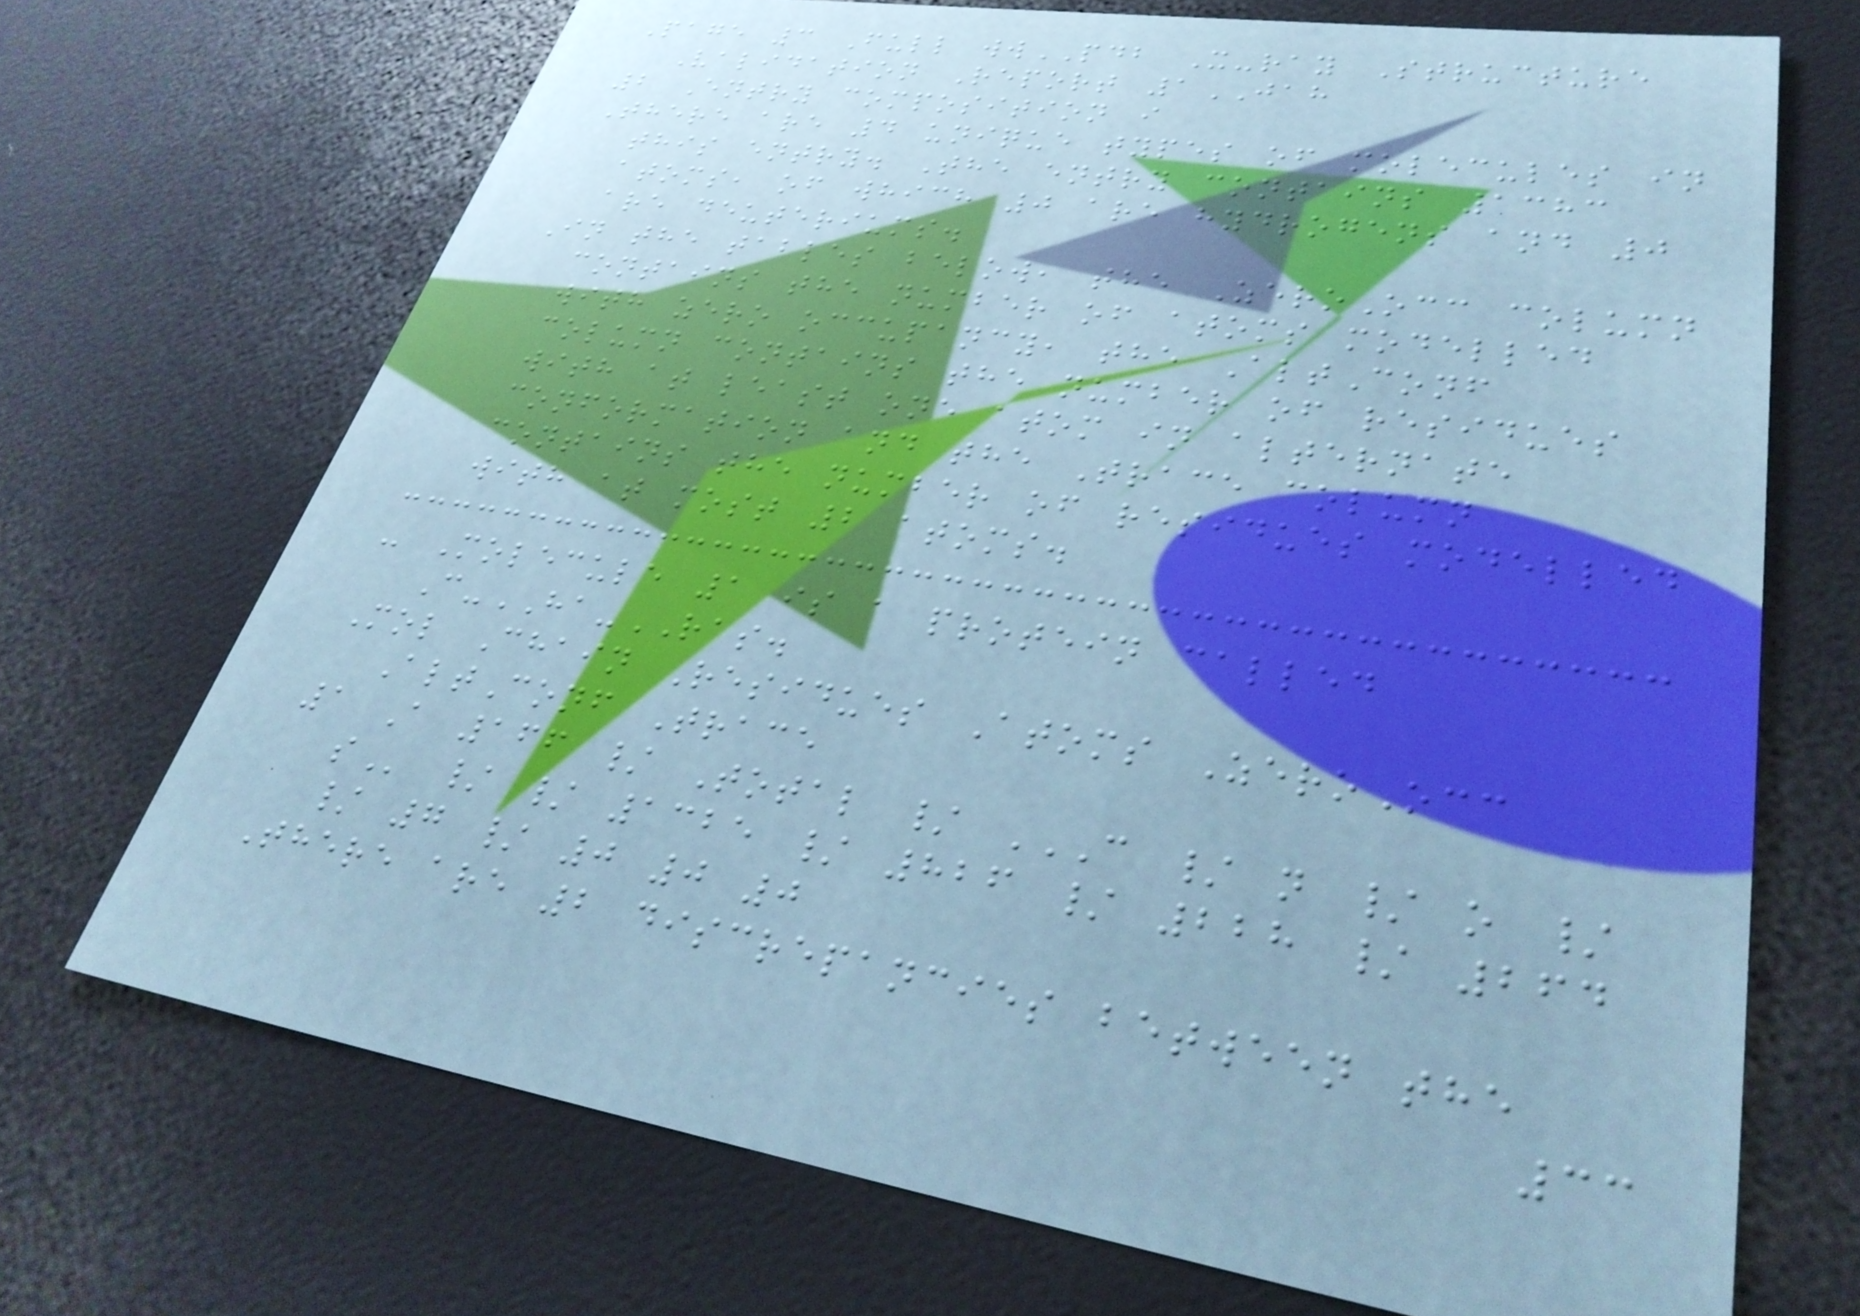Page 3 Full wwPDB X-ray Structure
Validation Report 1JAH
2 Entry composition i
There are 4 unique types of molecules in
this entry. The entry contains 1383
atoms, of which 0 are hydrogens and 0
are deuteriums.
In the tables below, the ZeroOcc column
contains the number of atoms modelled
with zero occupancy, the AltConf
column contains the number of residues
with at least one atom in alternate
conformation and the Trace column
contains the number of residues modelled
with at most 2 atoms.
- Molecule 1 is a protein called
C-HA-RAS.
Mol Chain Residues Atoms ZeroOcc
AltConf Trace
1 A 166 / Total / C / N / O /
S / / 1325 / 826 / 228 / 264
/ 7 / 0 0 0
There are 2 discrepancies between the
33
